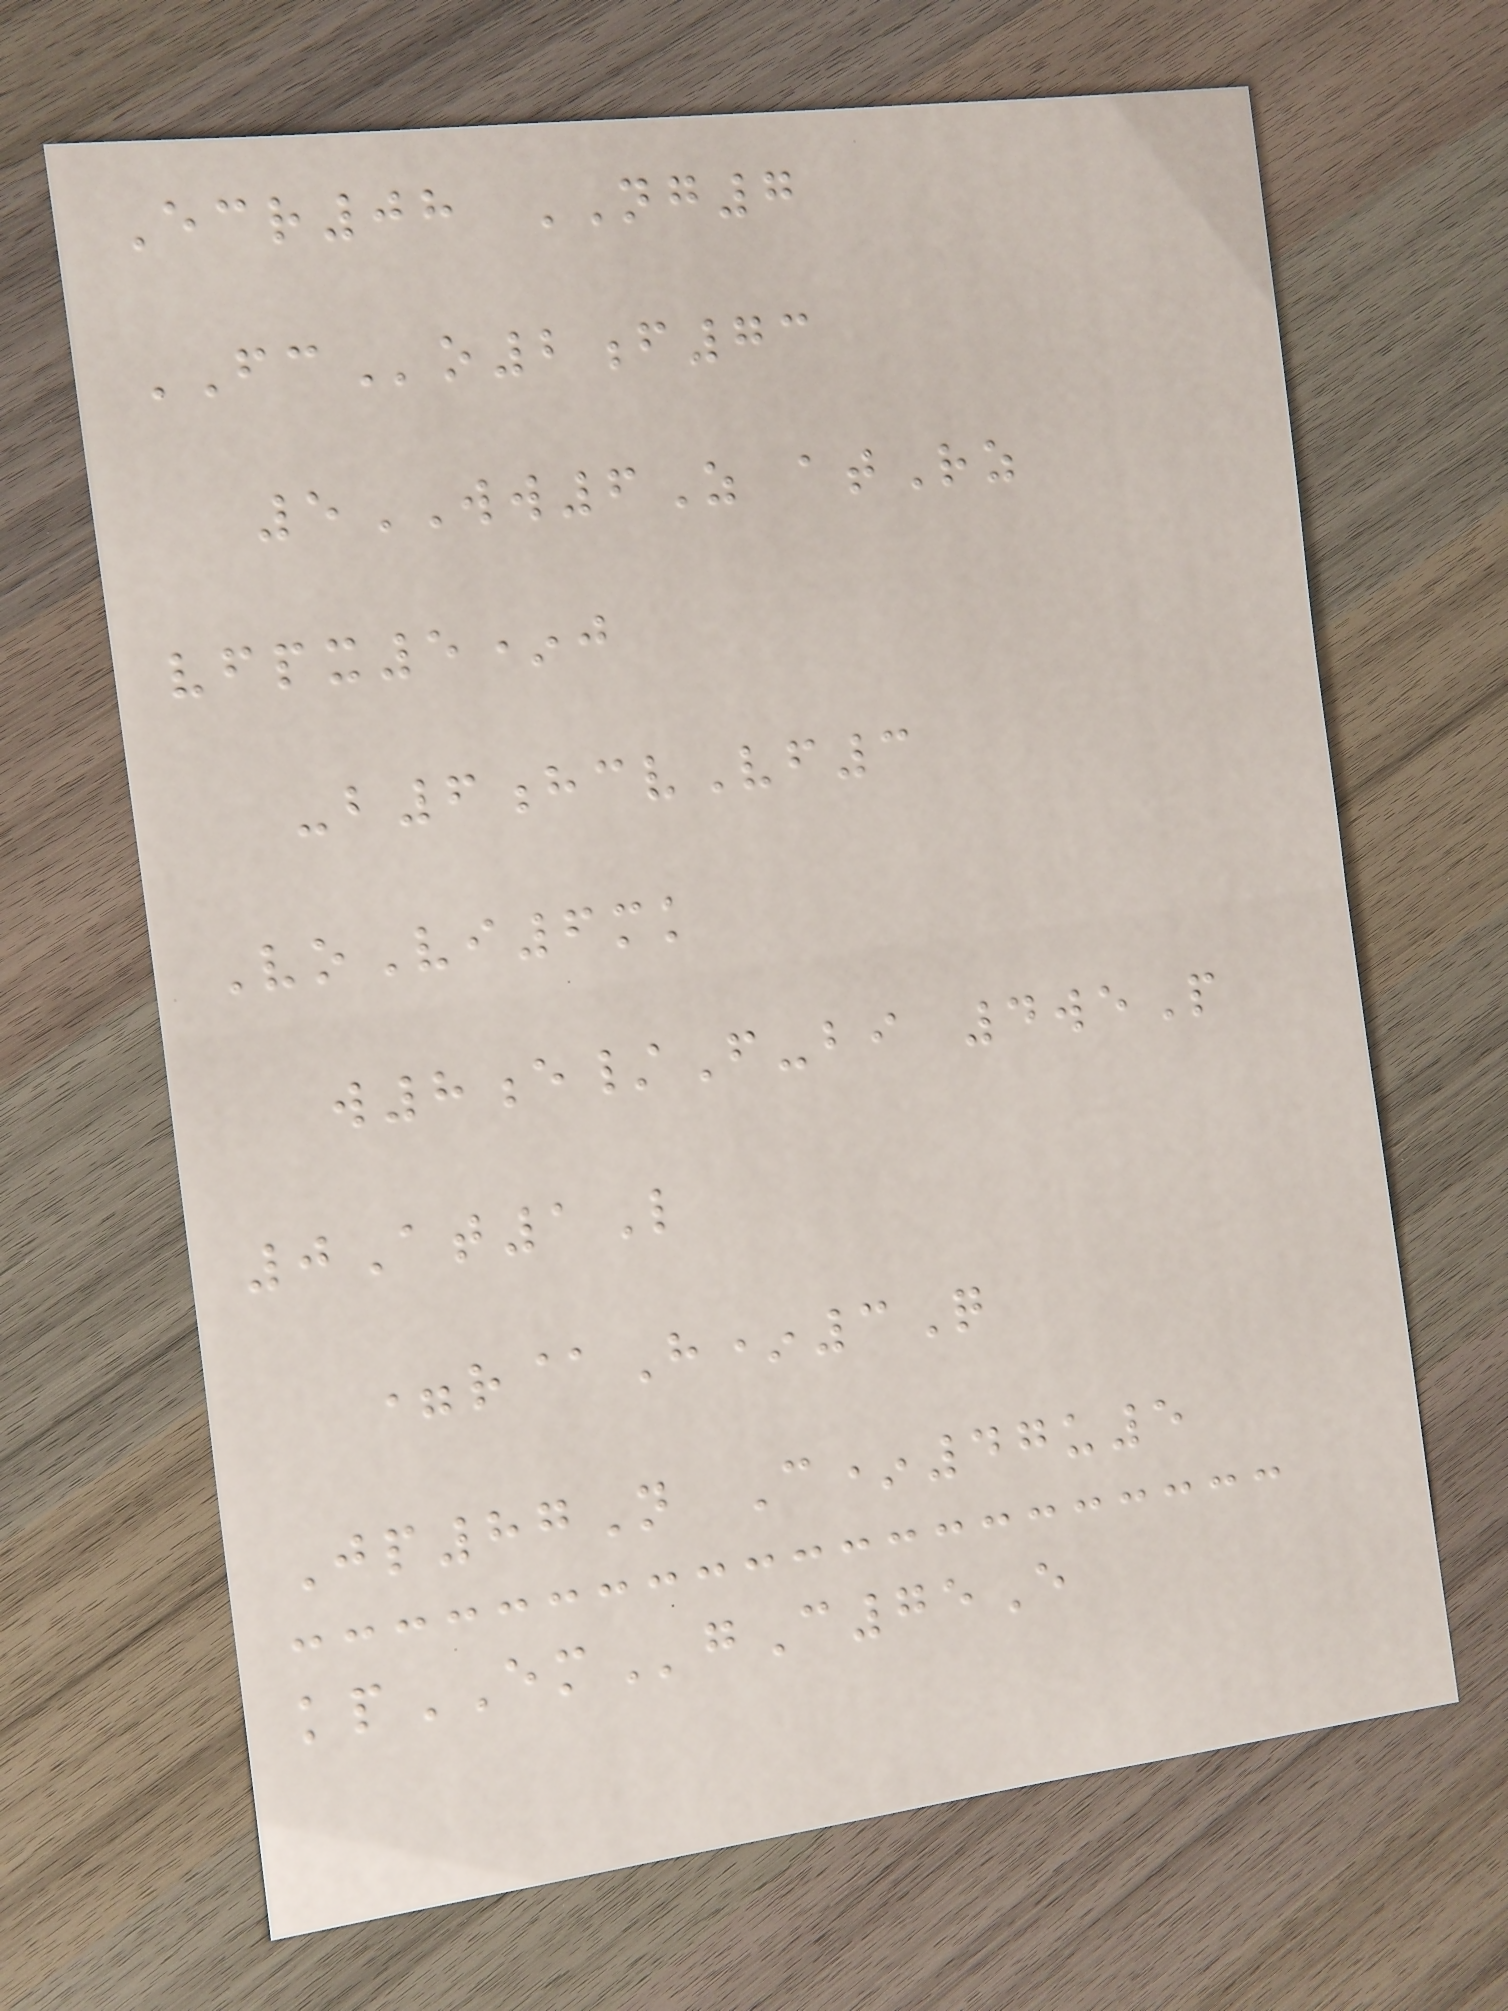Ecr08 NG7
FCo2f73
5WW6Z atRz
vfpx5*j
-b6hcvVf3
VoVi6mk
w8e/F-bi 4weP
0At1L
=r@H*3Q
Jp87N C*47u5
kpEMgC75E
